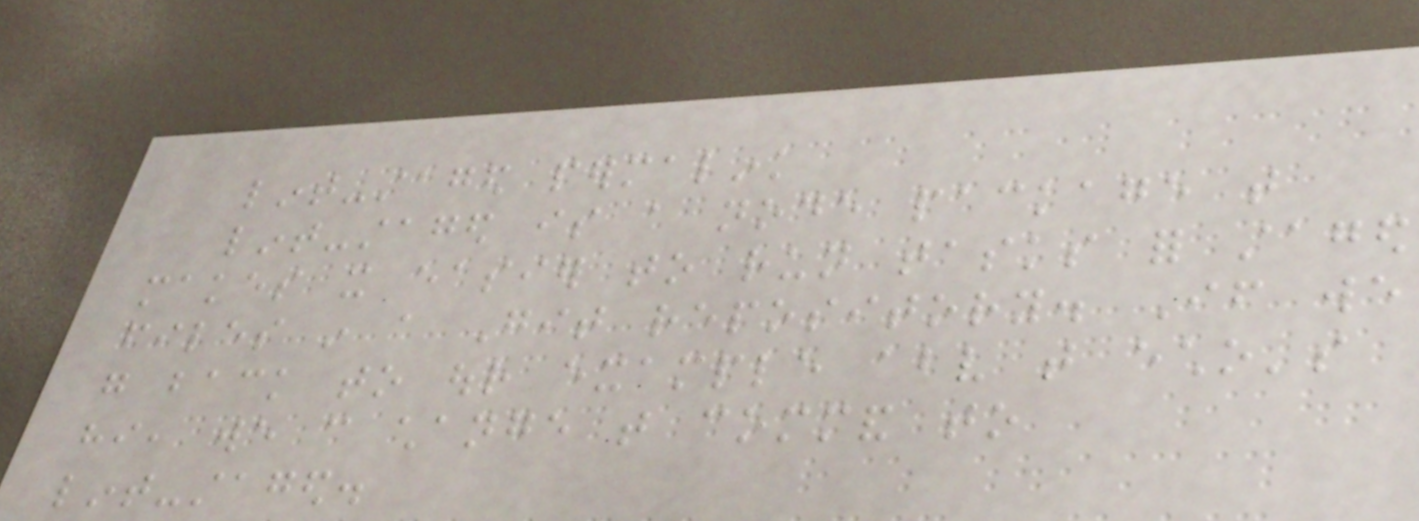lint-staged permalink
lint-staged is a node package that
makes it easier to run tasks for staged
files in a Git repository. If we
go back to our example above that echo's
hi, we can change that command to
lint-staged.
